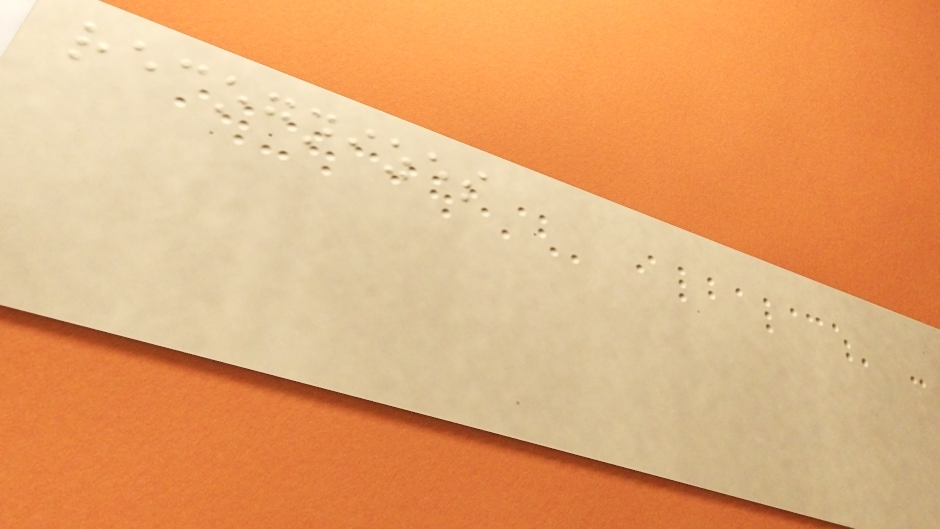recognizes
